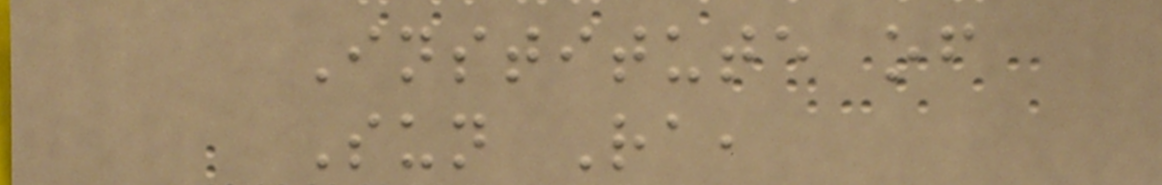Institute of
Sun Ra,
